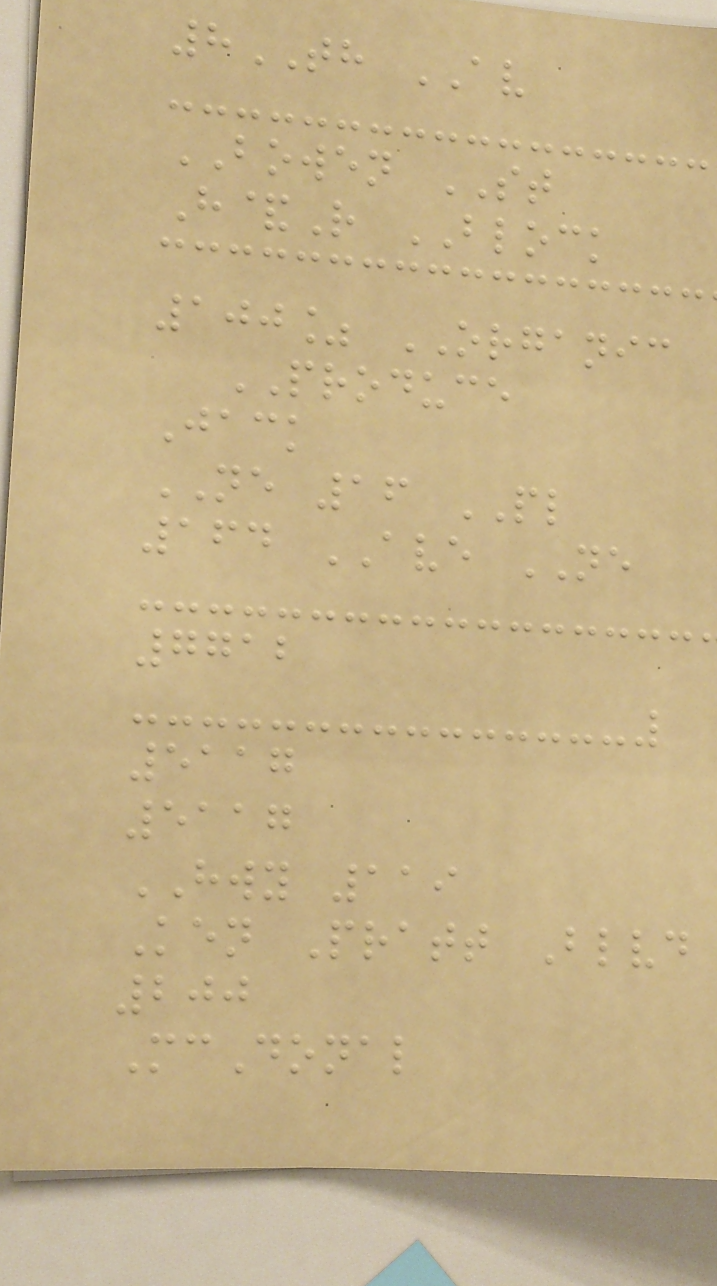8TH AV
BOWEN ST
H&R BLOCK
100% ORGANIC
PRODUCE
Jack
NE 16 PL
164 AVE NE
7712
5117
5117
HWY 119
Ken Pratt Blvd
200
McDonal
